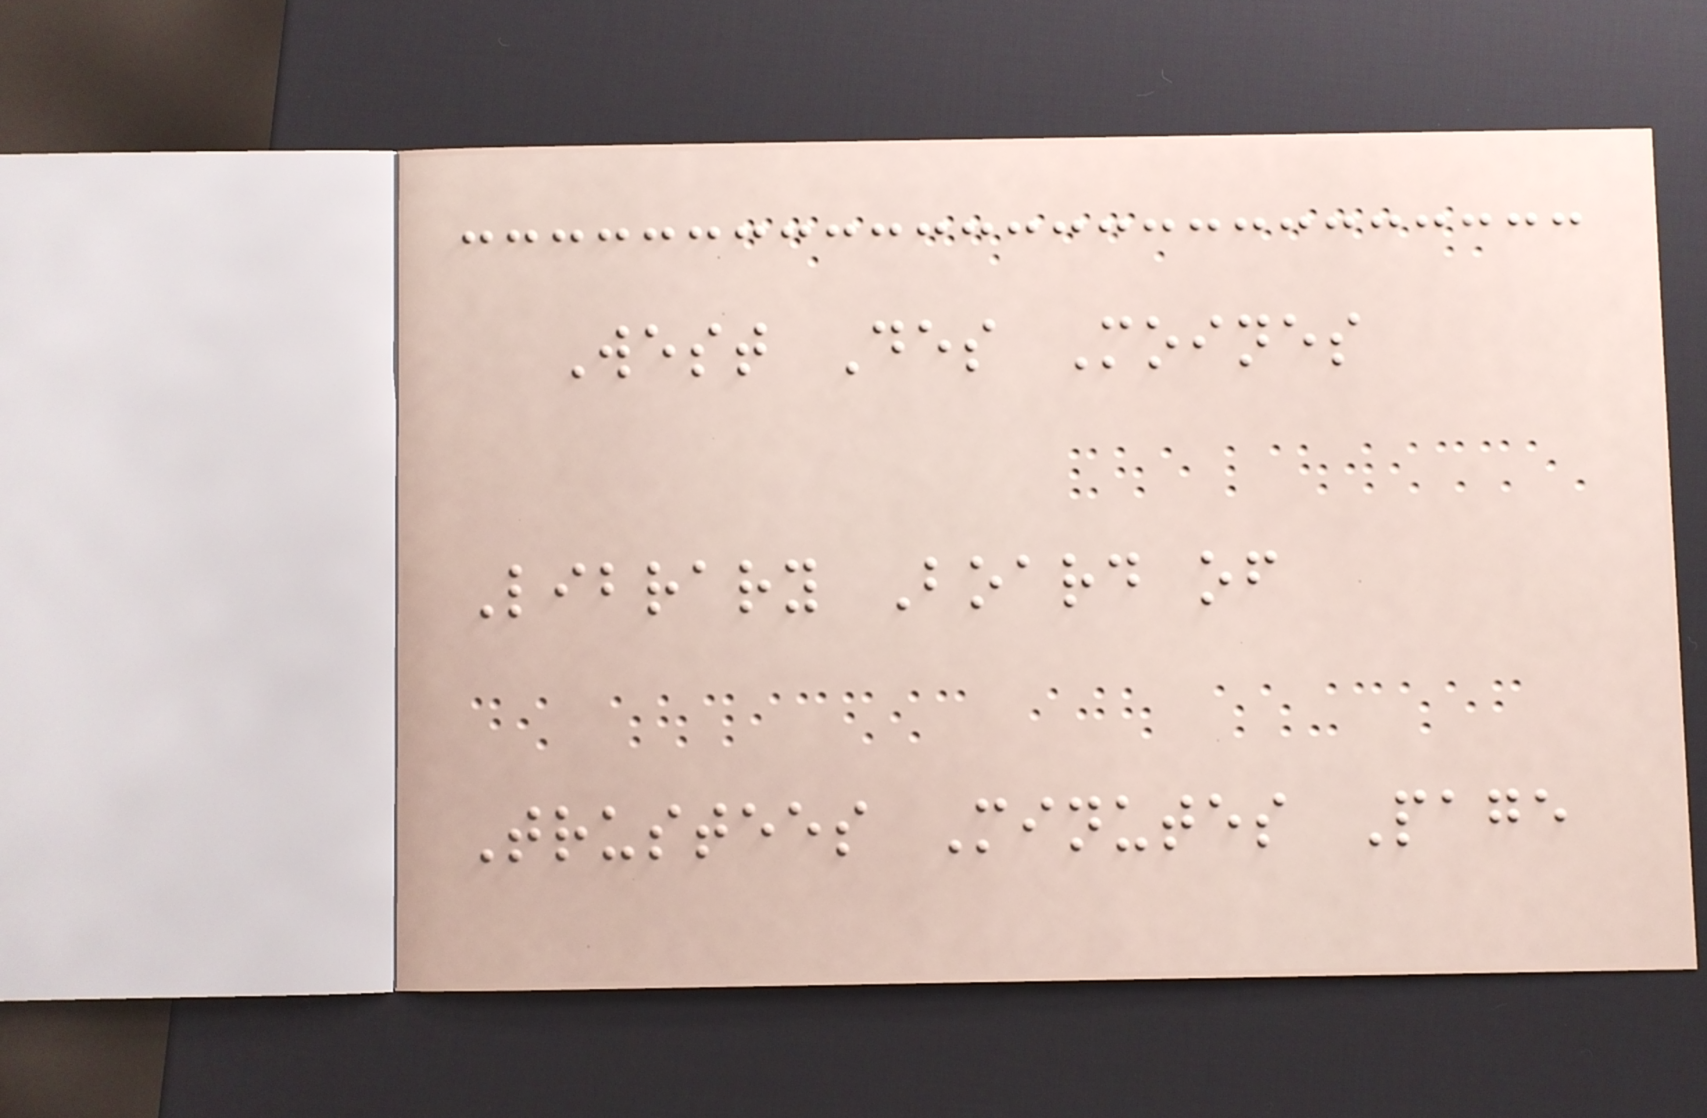West Des Moines
Library Board of
Trustees Minutes Page
